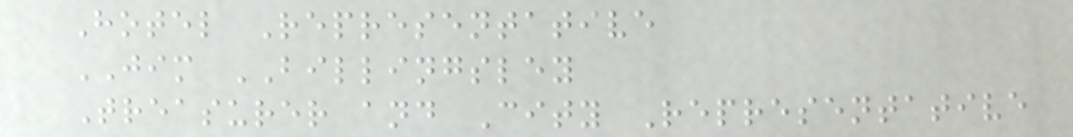Hotel Representative
JIM BILLINGSLEY
Treasurer and City Representative
